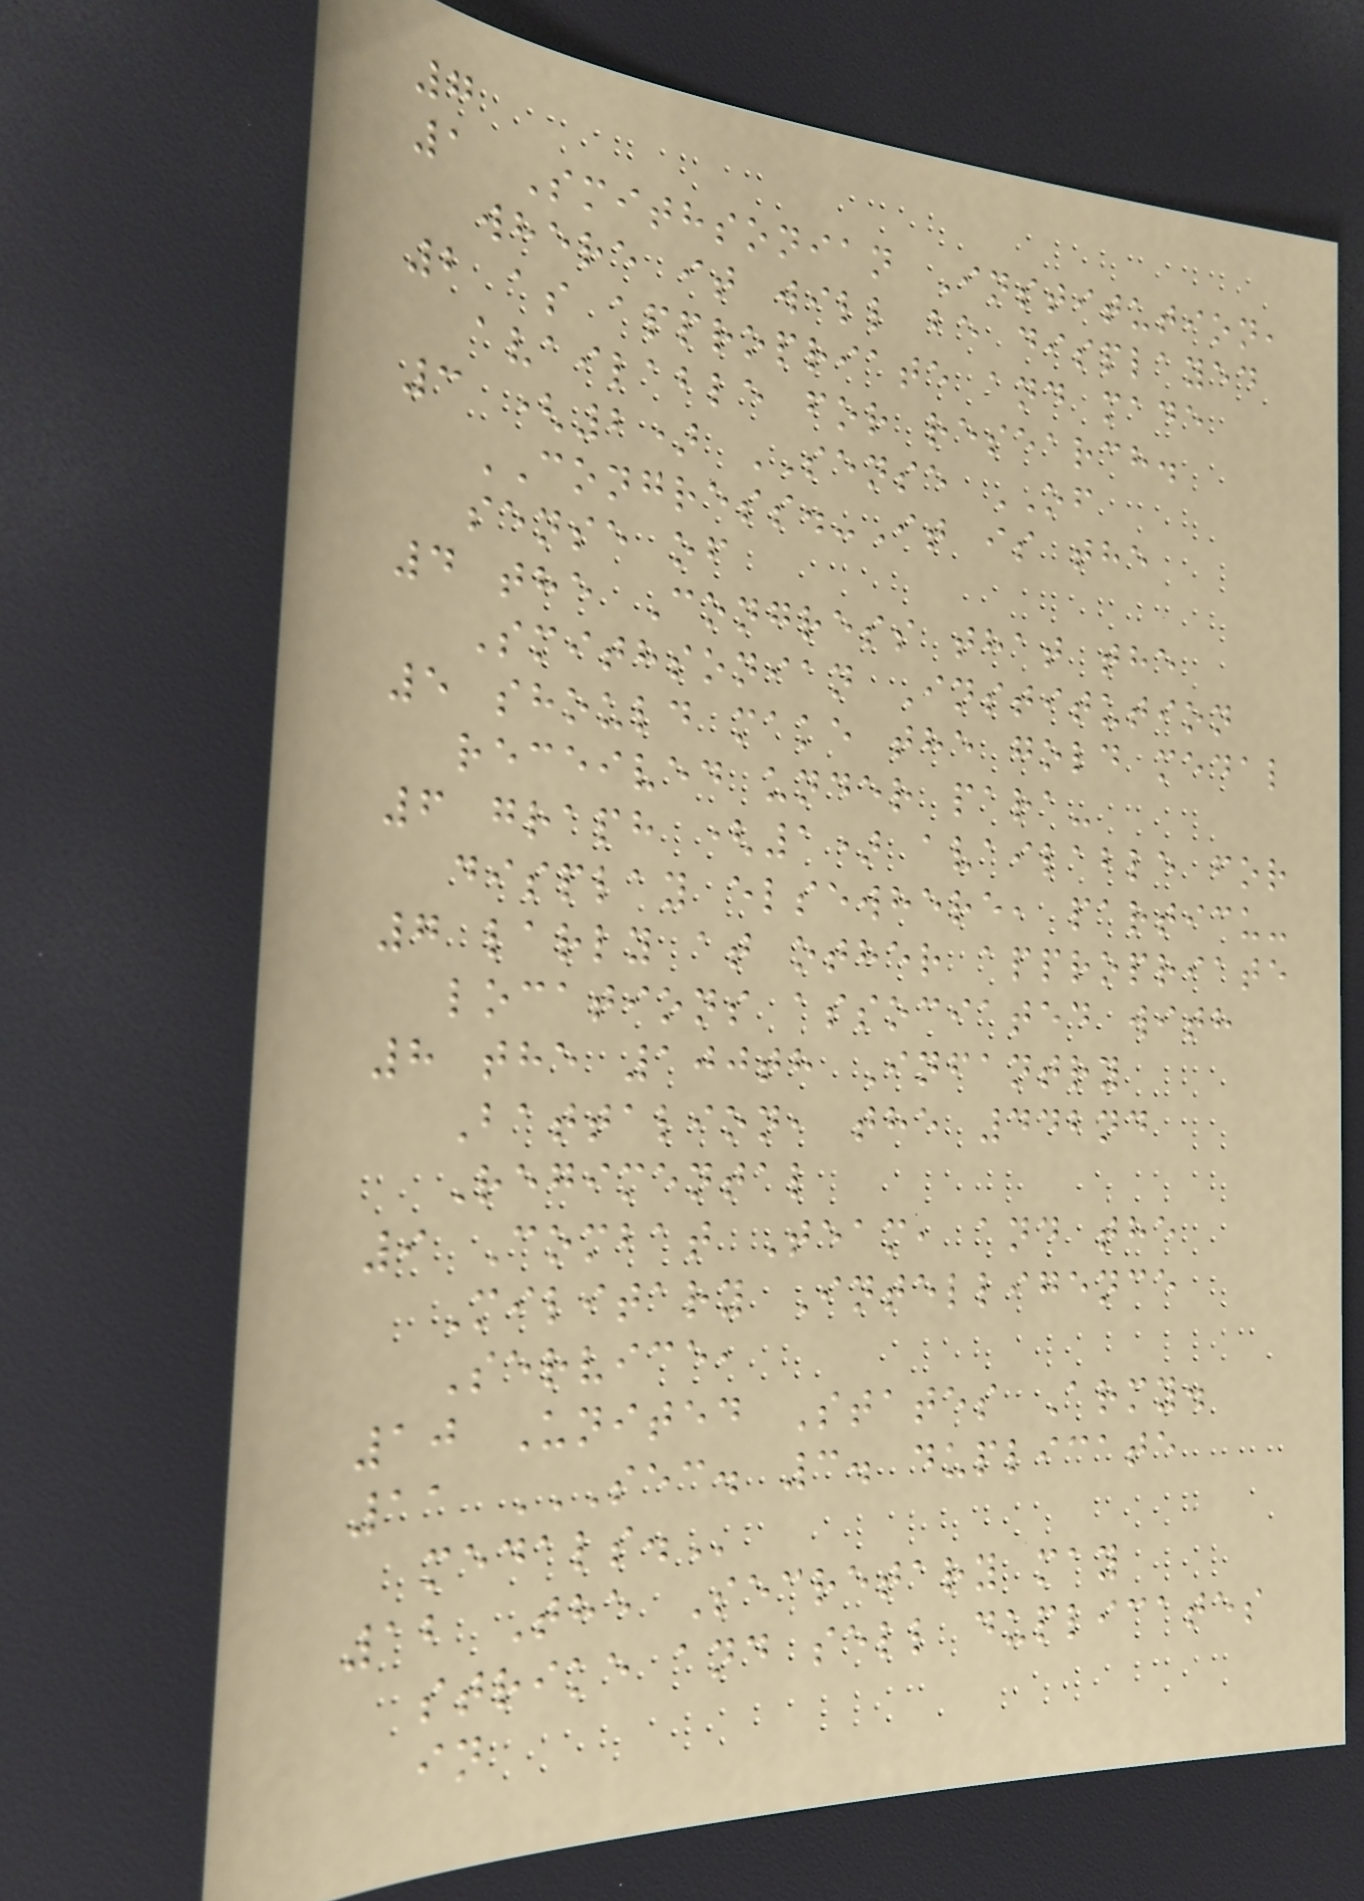7
1 Smithsonian Institution,
where it will be displayed
2 as appropriate and made
available for research.
3 (2) SENSE OF
CONGRESS.-It is the
sense of
4 the Congress that the
Smithsonian Institution
5 should make the gold medal
received under para-
6 graph (1) available for
display elsewhere, particu-
7 larly at other appropriate
locations associated with
8 the 100th Infantry
Battalion, the 442nd
Regimental
9 Combat Team, and the
Military Intelligence
Service,
10 United States Army.
11 SEC. 3. DUPLICATE
MEDALS.
12 The Secretary may
strike and sell duplicates
in
